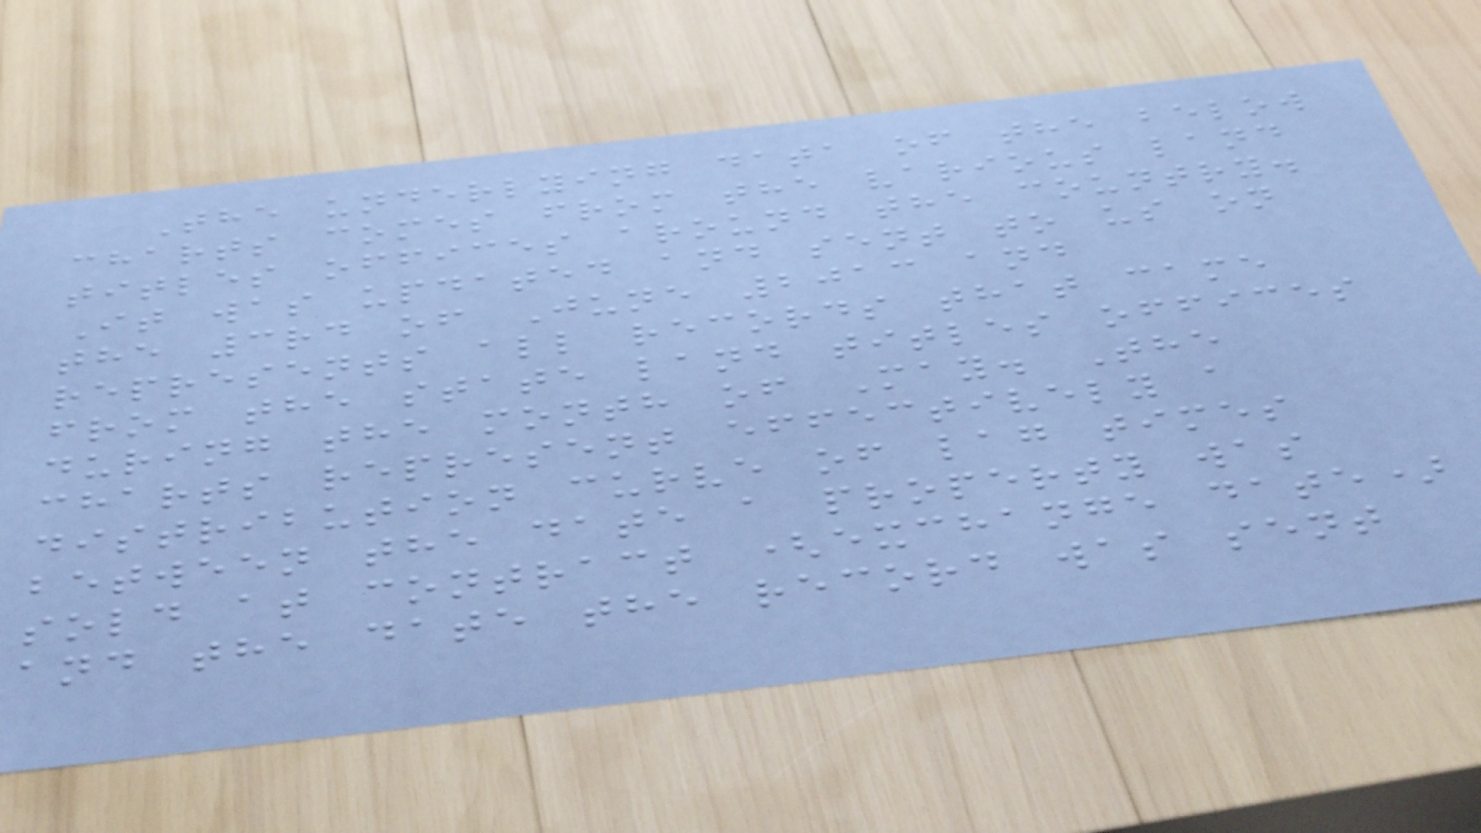The underlying data of the below
charts comes from the various land
titles offices around the country.
It was updated and sent to us on
the 3rd of June 2013 and
represents all records that came
from the state land titles offices
during the month of May. The
charts represent effectively a
distribution curve of lag times
between the date a property was
sold at contract (exchange date)
and the date the record was sent
